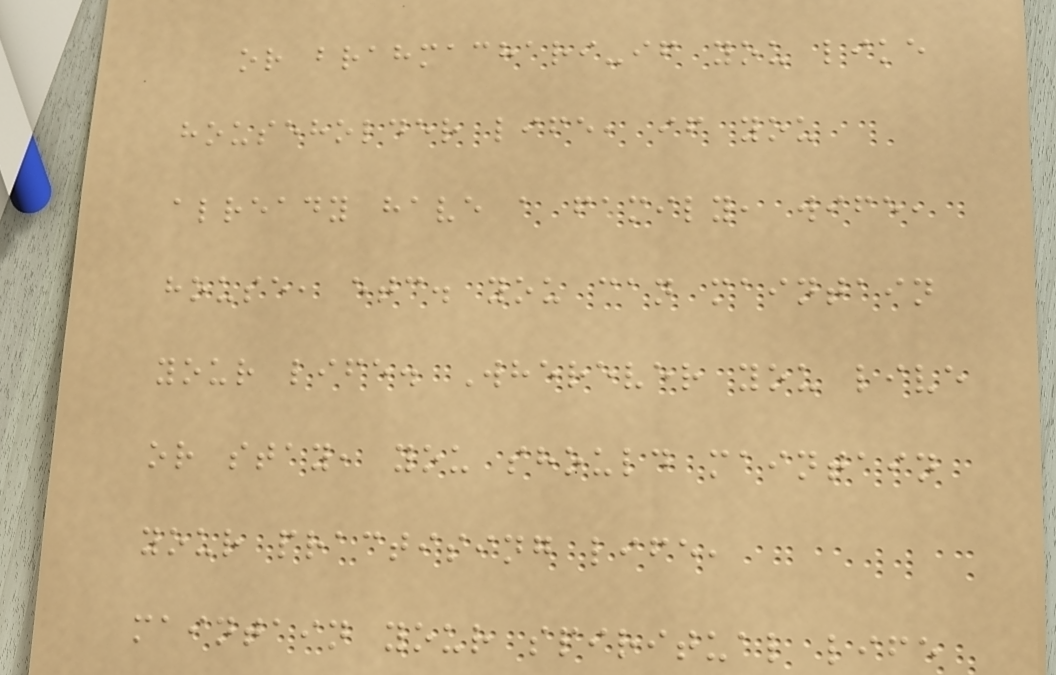or brahmachari-if you like
householder life, if you
already have a family, wife,
house, etc. you can maintain
your life. Wherever you live
or stay, you should maintain
your practising life,
maintain your spiritual life
